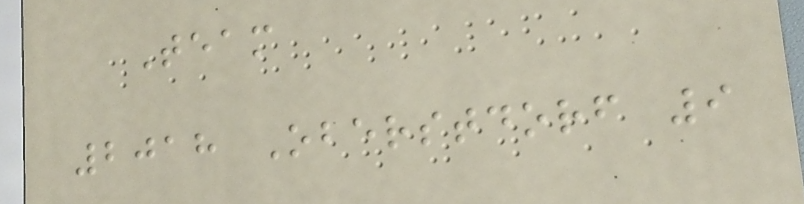Team
2018 Oberstdorf 9
